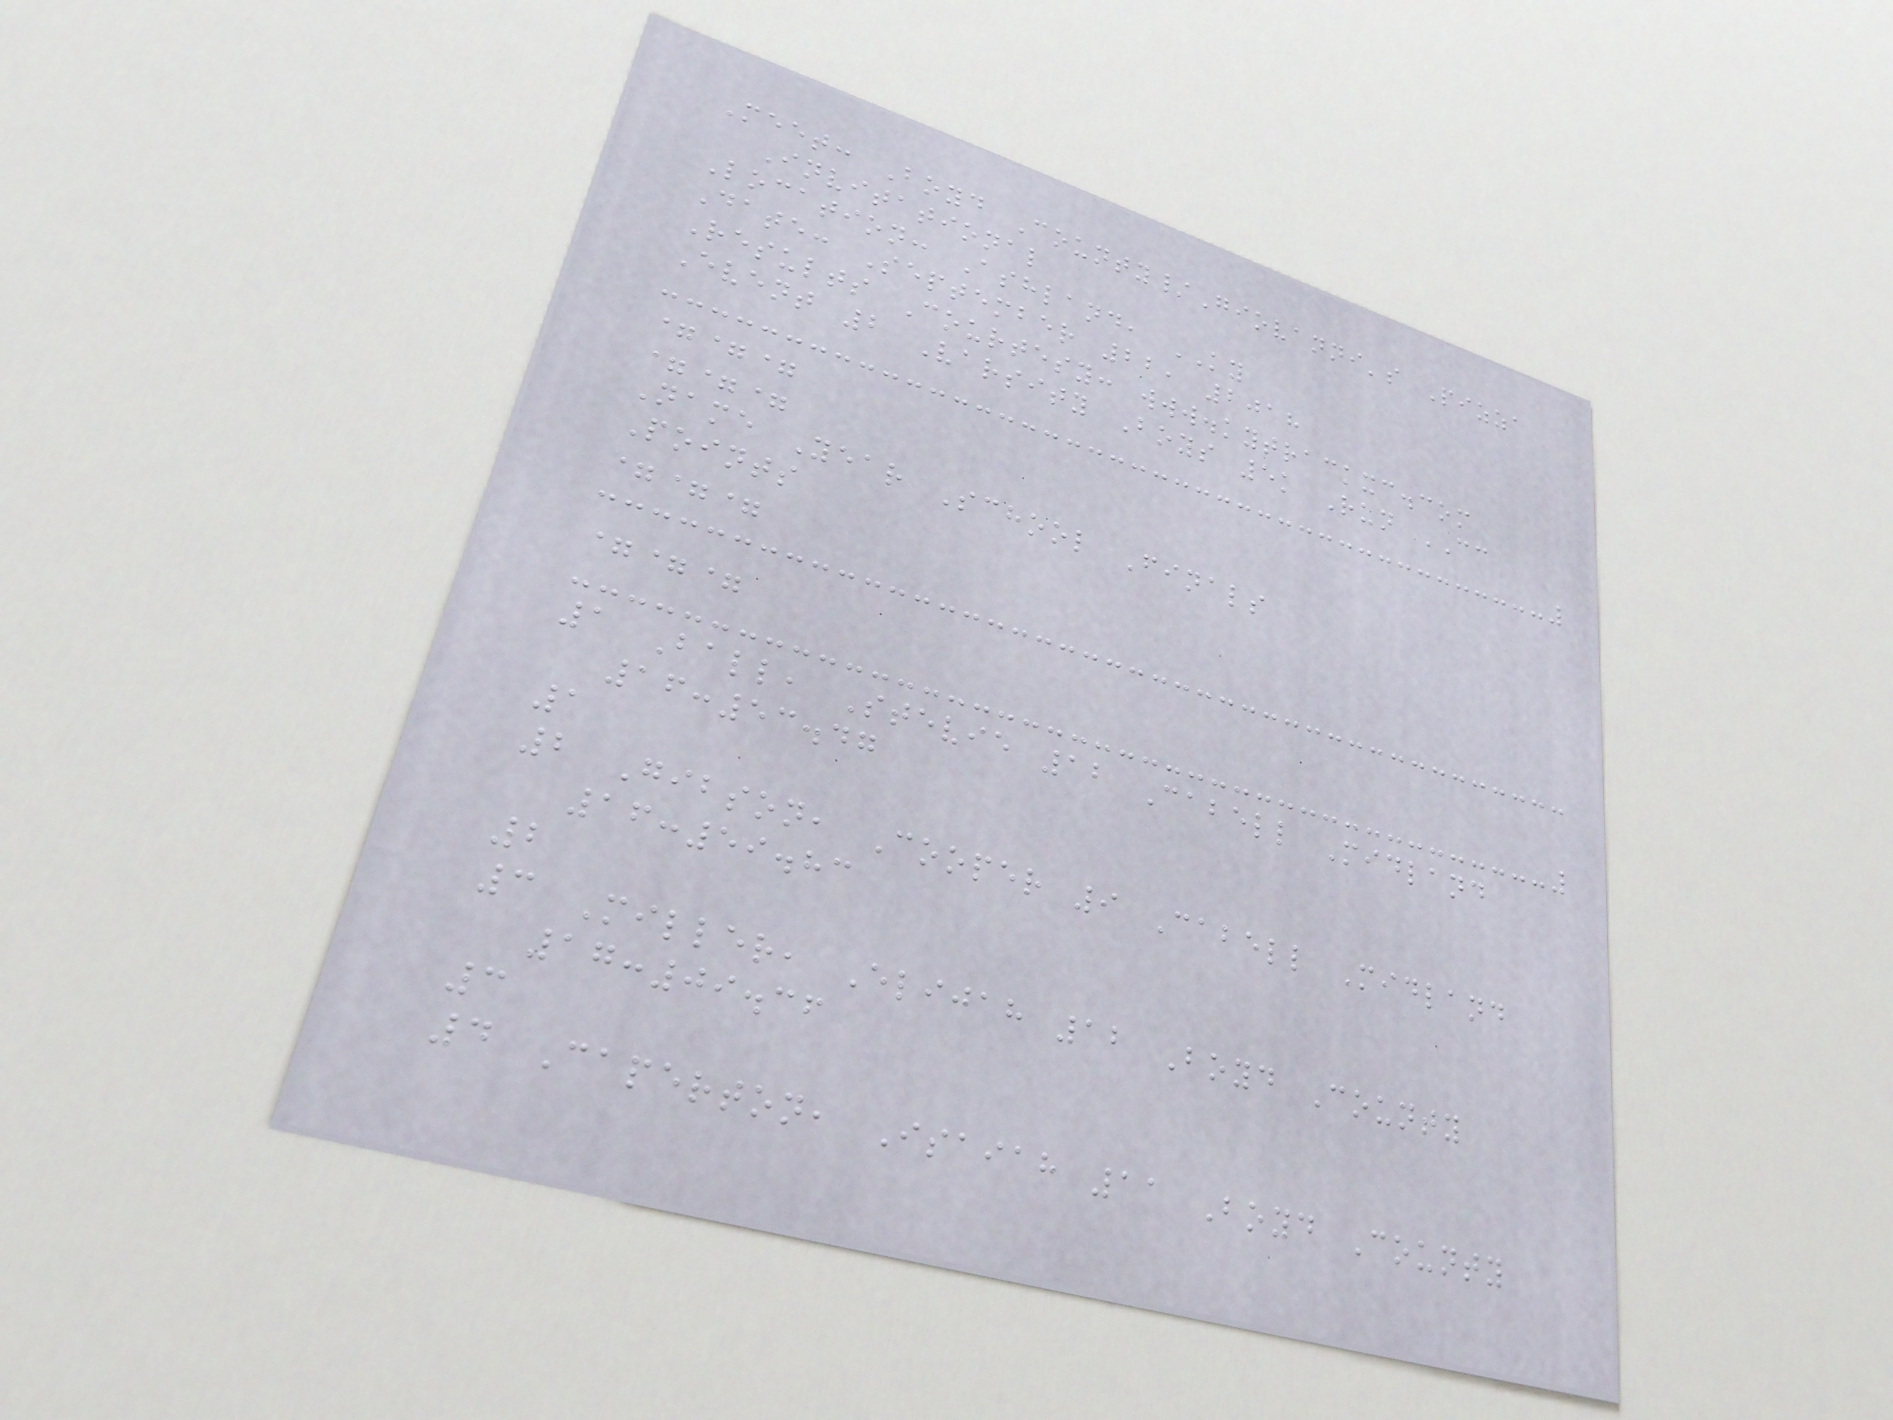Meet: Boyd County/Giovanni's Pizza
Invitational
Location: Ashland, KY
Date: September 22, 2018
Results Courtesy: www.kytrackxc.com
Event 2 Varsity Boys 5k Run CC
===
===
Name Year School Finals
Points
===
===
1 Ball, Stevie 12 Cabell Midland
16:53.47
1
2 Gibson, Cooper 9 Cabell Midland
16:59.83
2
3 Miller, Elijah 12 Boyd County
17:09.36
3
4 Caperton, Isaiah 11 Boyd County
